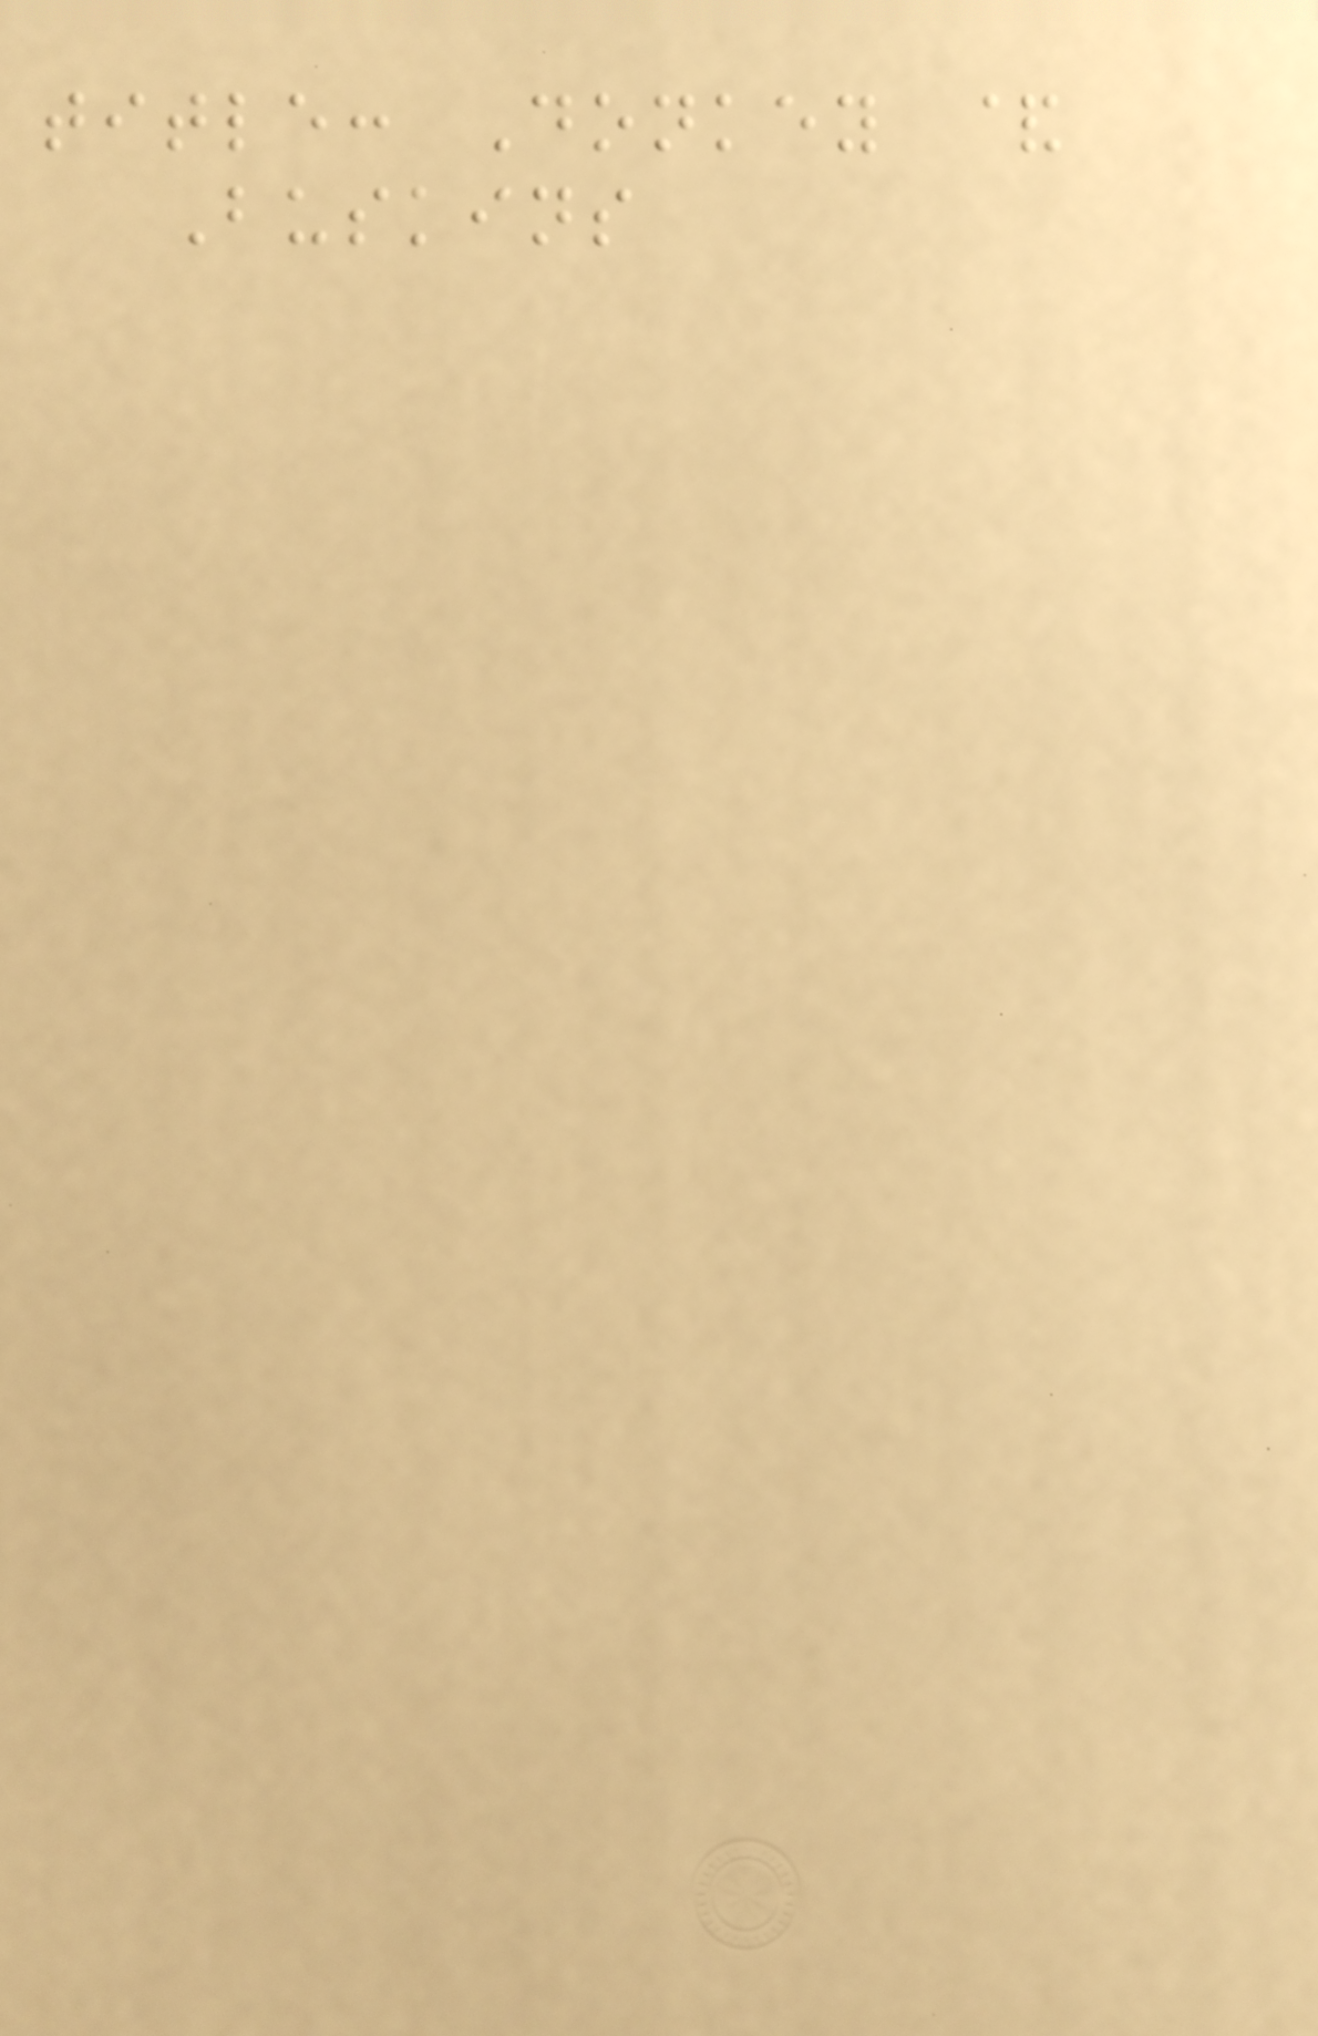title: Donkey &
Buskins
